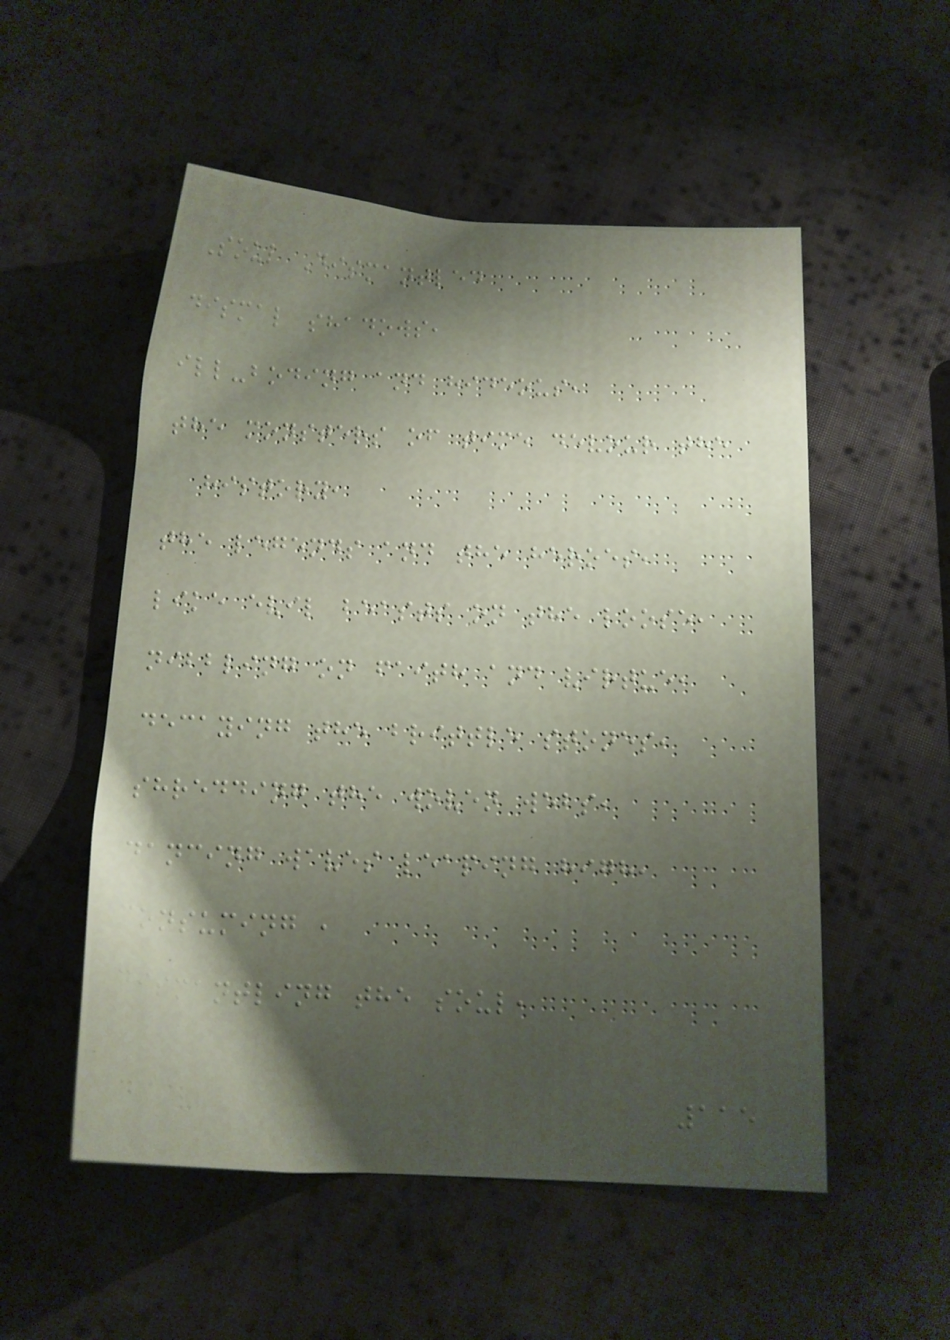Soul Dismantled
dismal shadows,
ill-boding and hideous,
the monsters of time devour the
history,
the legends and the heroes,
like evil beasts on the loose,
nibbling on faith and virtue,
decaying the brittle stones,
shredding the woven webs,
dancing waves leaping high,
consuming ,
dismantling the soul,
115
